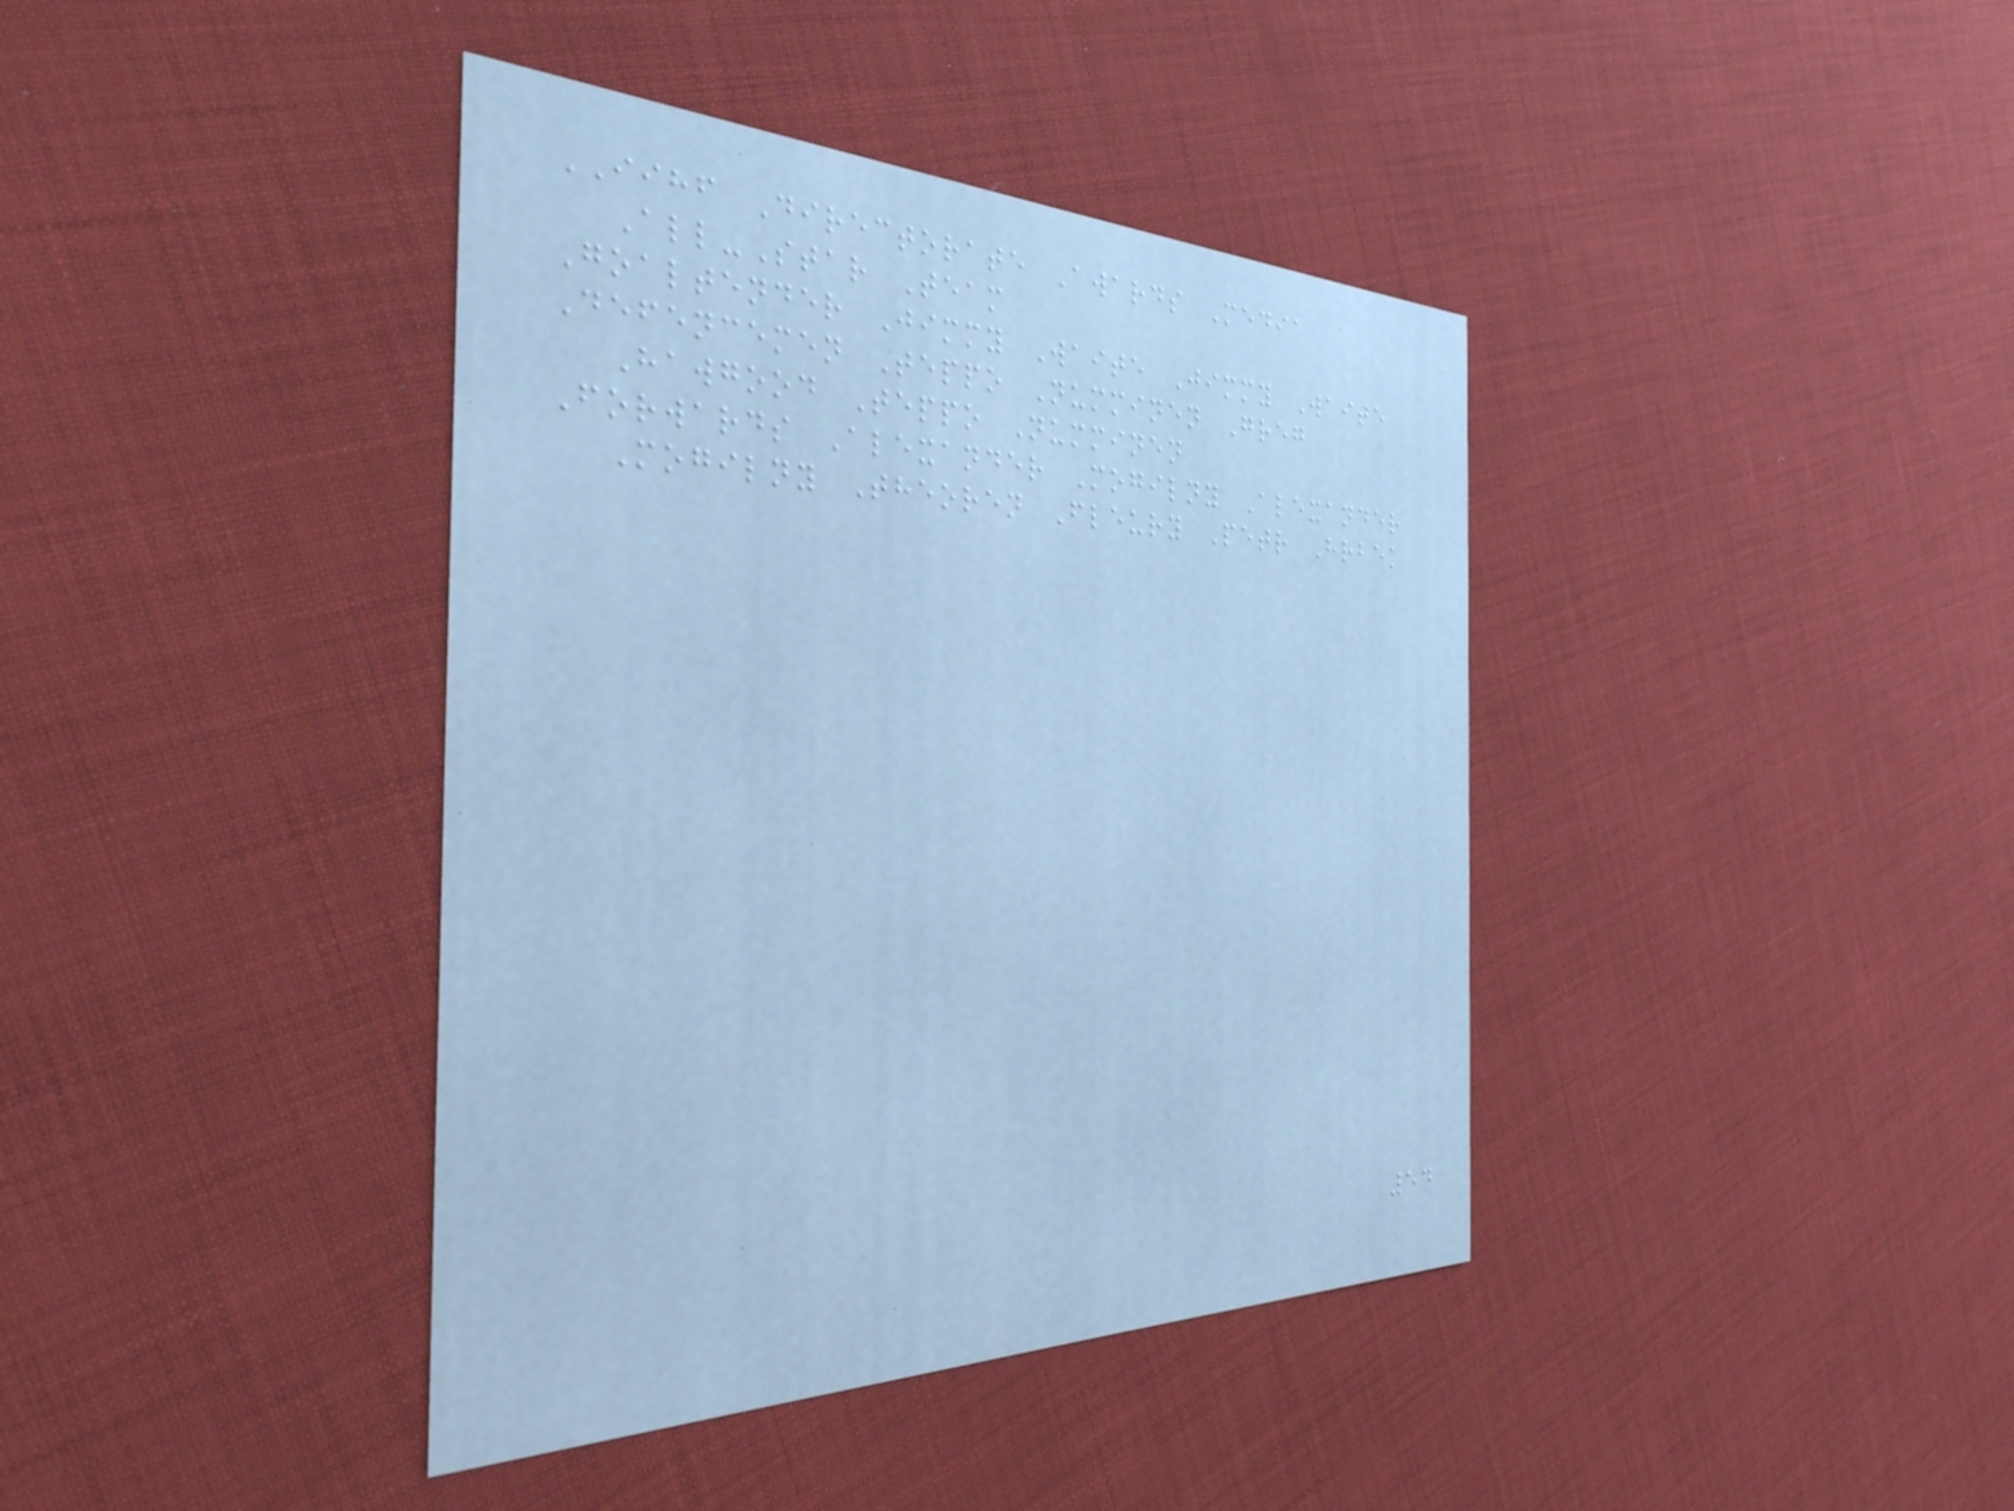IIHF Directorate Awards Media
All-Star Team
Goaltender Jimmy Waite Jimmy Waite
Defencemen Teppo Numminen Greg
Hawgood Teppo Numminen
Forwards Alexander Mogilny Alexander
Mogilny Theoren Fleury Petr Hrbek
54
